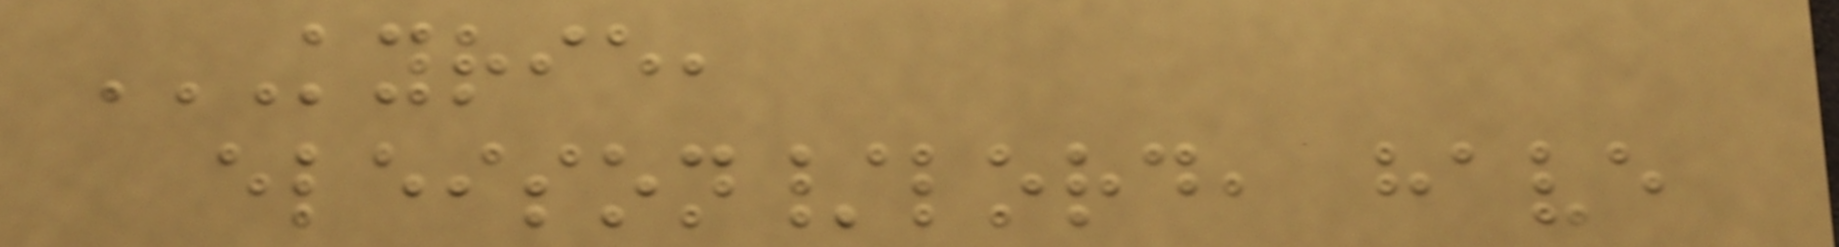KYRIE,
ELEISON/LORD, HAVE
